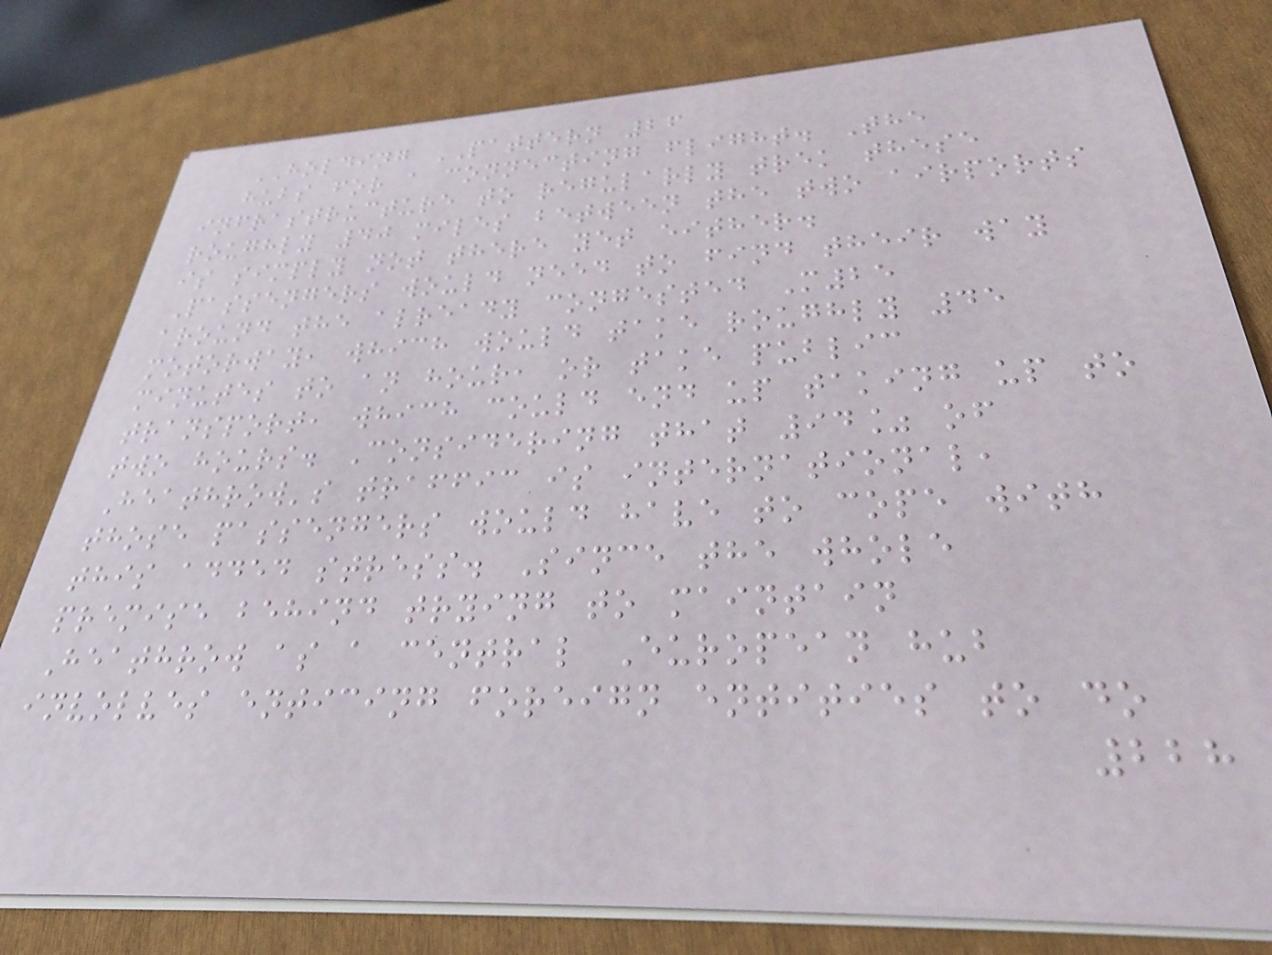HOLDING PATTERN 26
hubs for a connecting flight. The
infrastructure to regularly trek these
roughly 40 miles between the two airports
is simply not there yet either.
Passengers would need to find their way
around the already congested M25
motorway, which would take roughly 45
minutes to an hour, or take public
transport, which could end up taking up to
two hours. Considering that 94% of
Heathrow's traffic is international,
those passengers would have to cope with
this added stress. Since the whole
premise behind trying to maintain
Heathrow as a central European hub
involves enticing foreign entities to do
228
